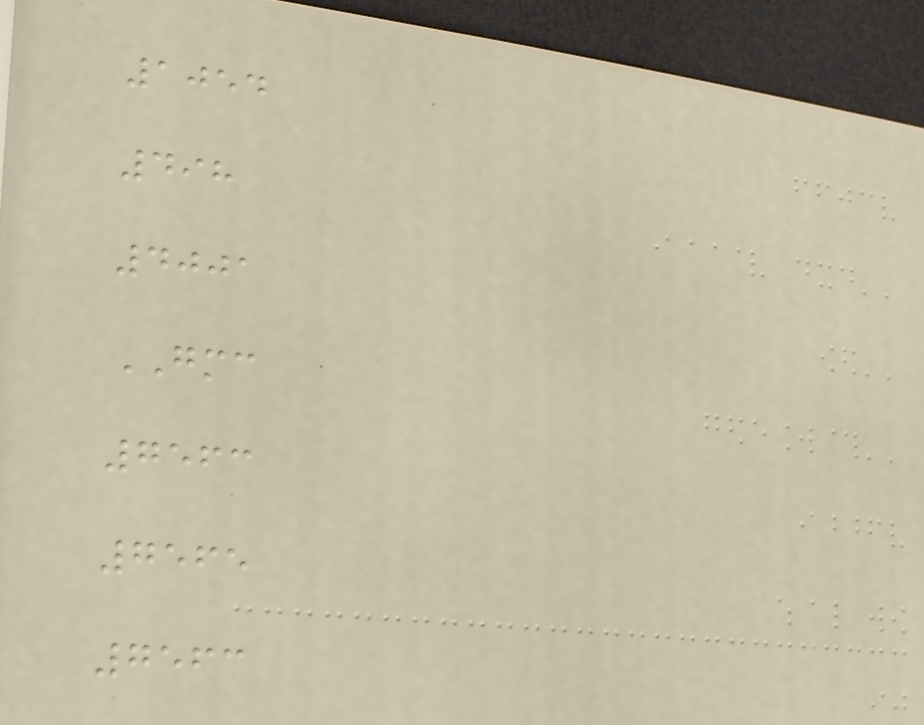1054
498
4001
GMC
7563
7565
7563
